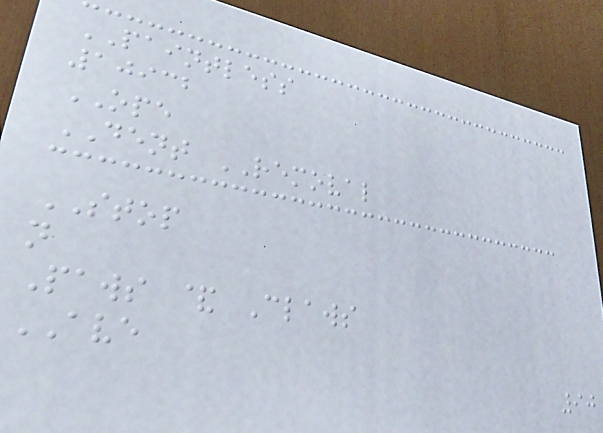PAINTLESS
10932
OPE
DENT REMOVAL
STOP
n
Paws & Claws
AVE
90
